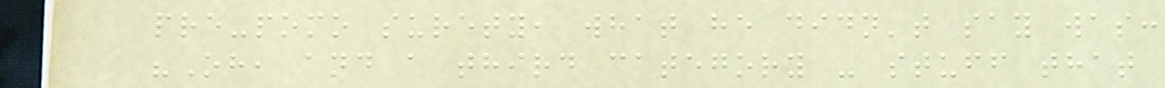pre-pomo surety, what he didn't say was:
"Oh, and a third category - stuff that
